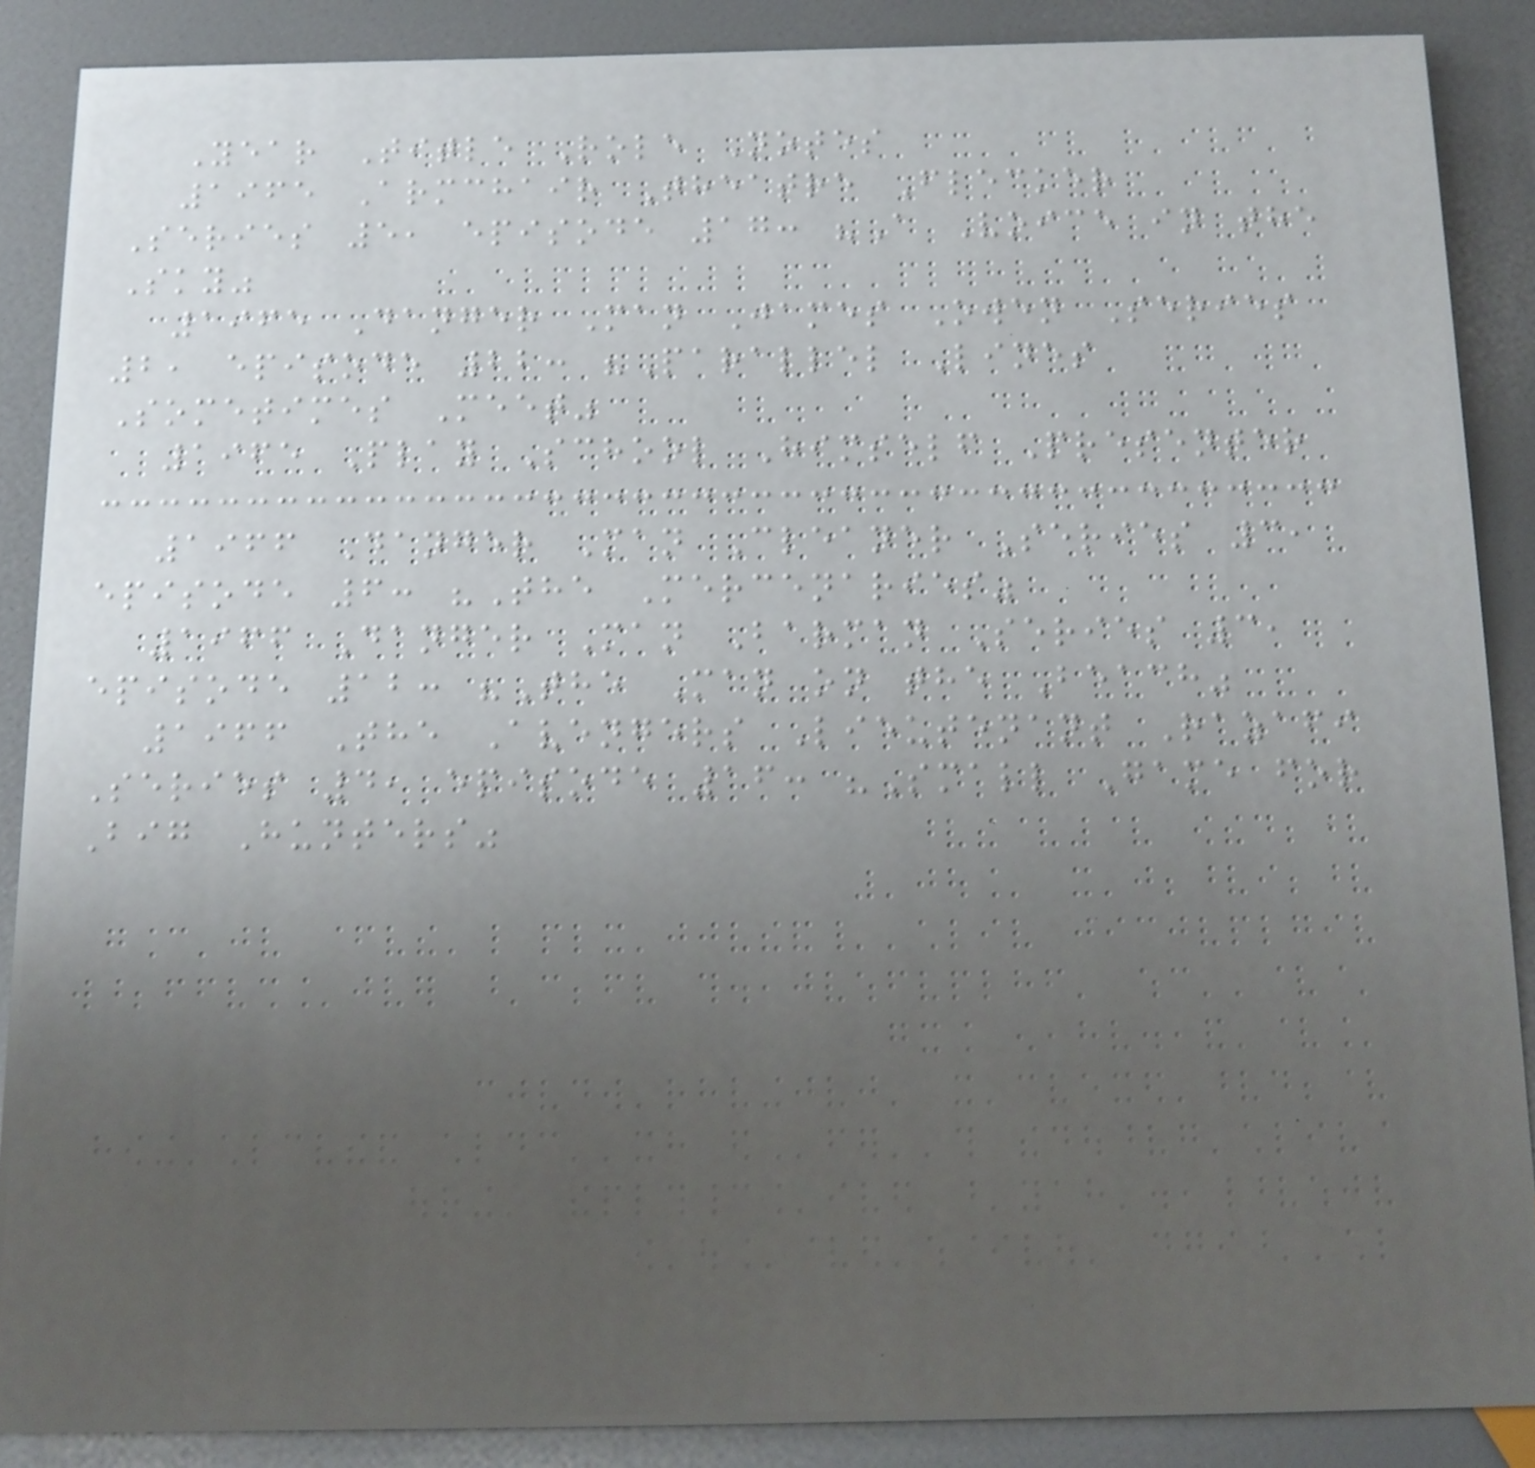Year Title Role Notes
1965 Armchair Theatre Flecker
Series 5, episode 17: "A Voice in the
Sky"
1965 Danger Man James Owen Series
2, episode 22: "Parallel Lines
Sometimes Meet"
1965 Play School Himself Presenter
1966 Danger Man Cleaner Series 3,
episode 6: "The Mercenaries"
1966 Danger Man Barman Series 3,
episode 12: "The Man on the Beach"
1966 The Avengers Lieutenant Razafi
Series 4, episode 16: "Small Game for
Big Hunters"
